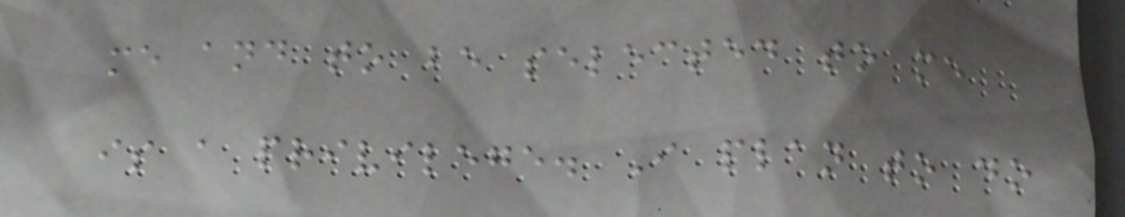me and to be selected to me
is a privilege. I plan to do
